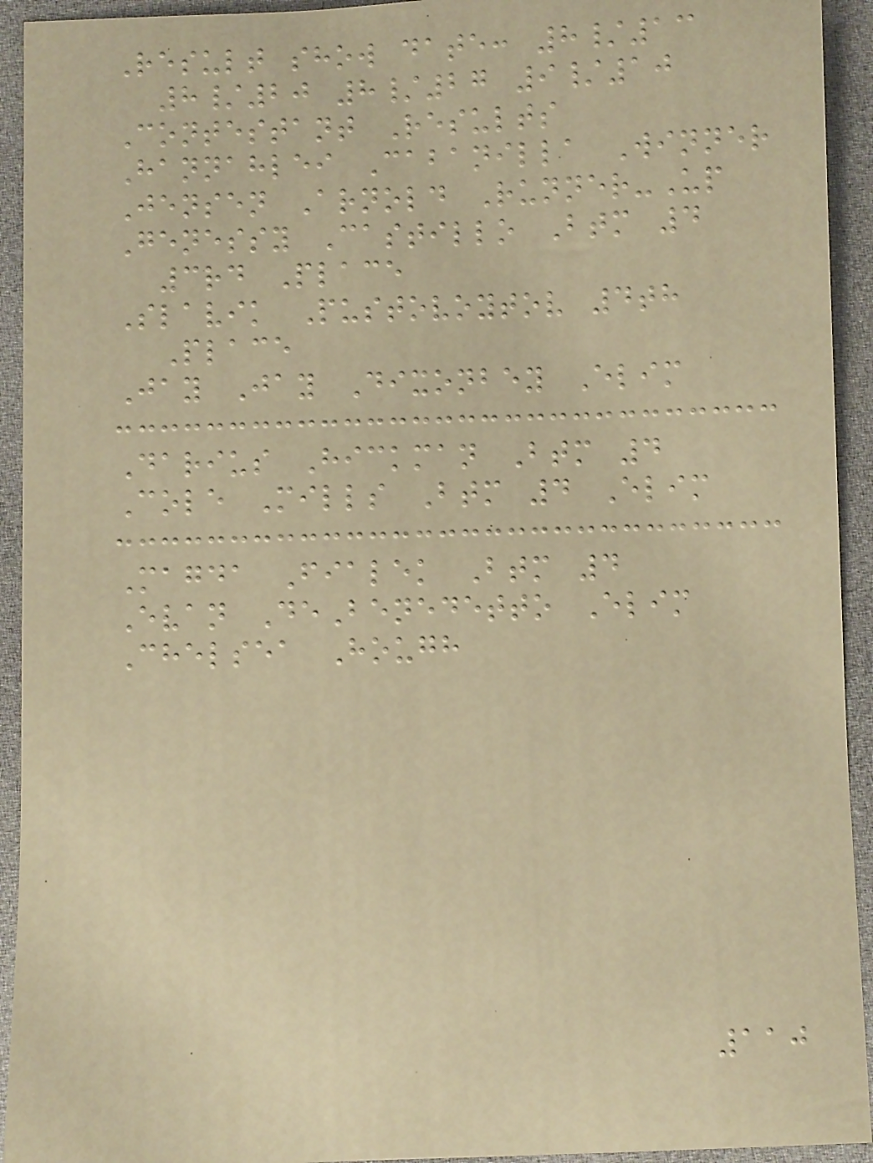Result show date: 8/13
8/20 8/27 9/10
Contestant Results
Hannahlei Cabanilla Winner
Jensen Arnold Runner-Up
Genessy Castillo Btm 4
3rd Place
Slavik Pustovoytov 4th
Place
Jay Jay Dixonbey Elim
Darius Hickman Btm 4
Cole Mills Btm 4 Elim
Magda Fialek Btm 4
Evan DeBenedetto Elim
Chelsea Hough
110
